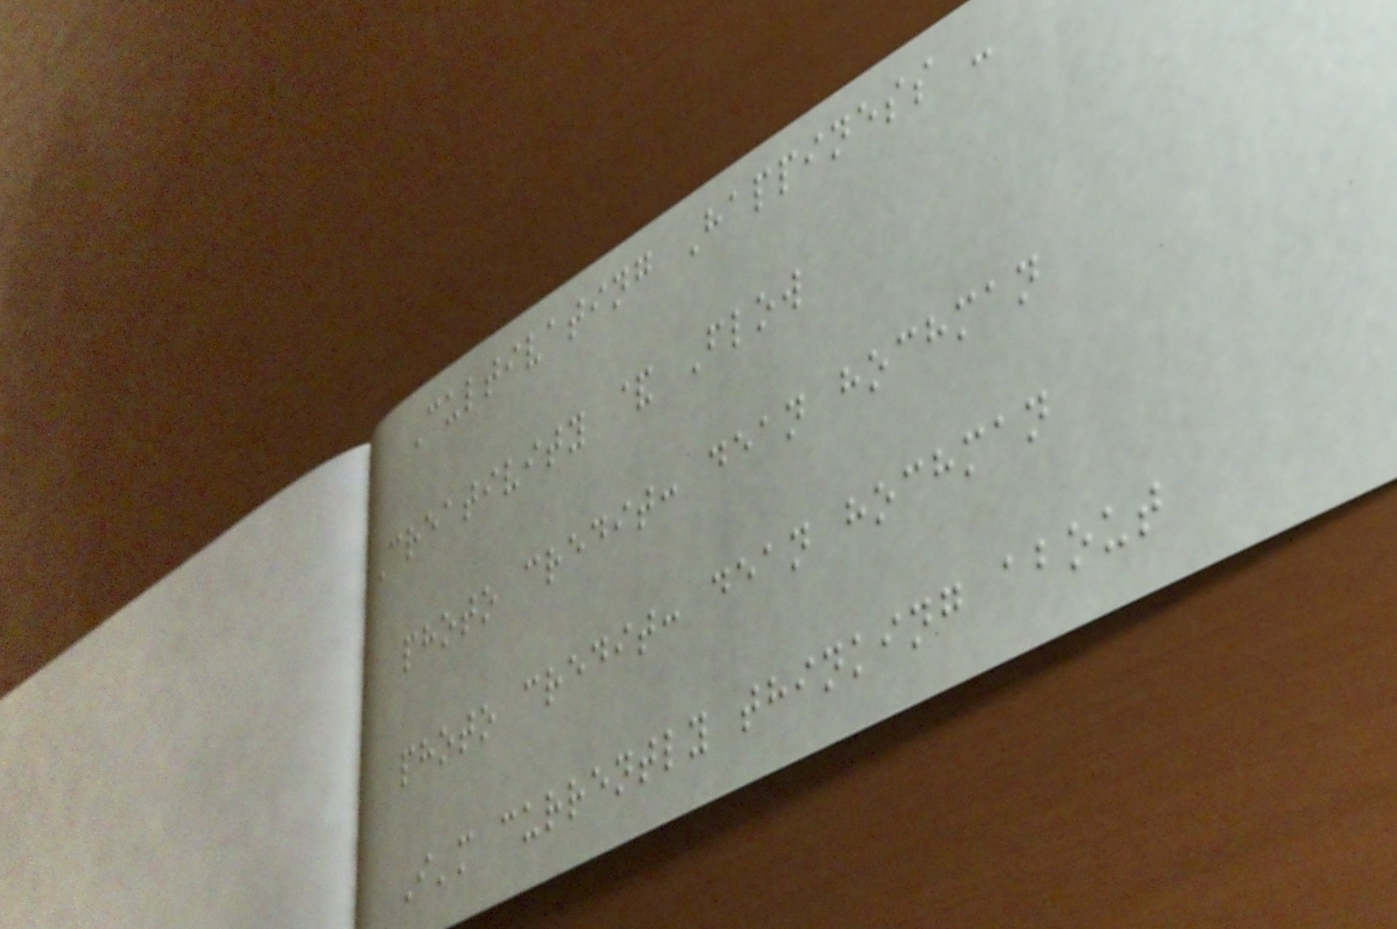Cultivating Happiness -
Creativity & Flow
photo credit: dean hochman
photo credit: dean hochman
I'm currently thinking about
